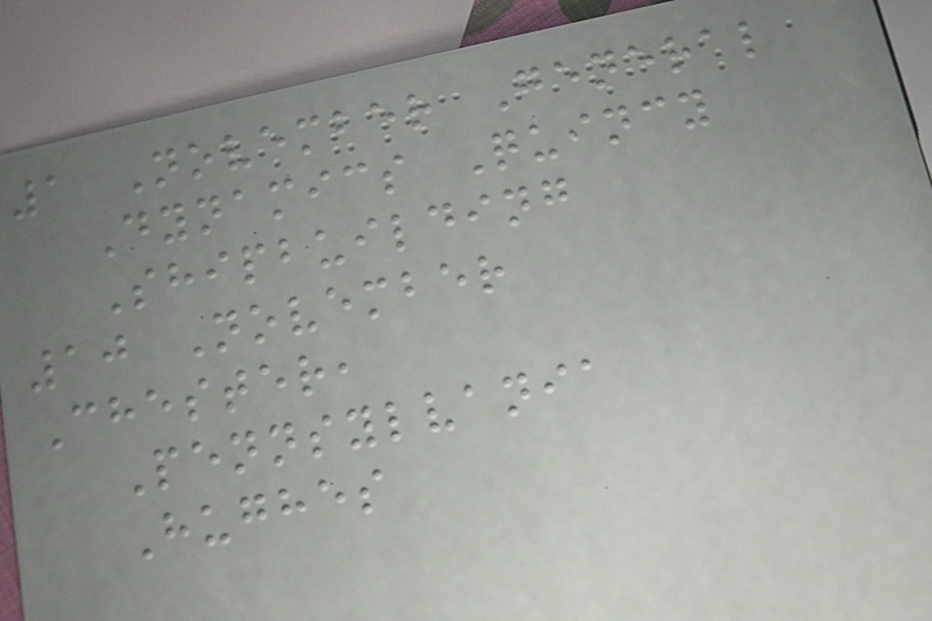1 November General
Dynamics Quincy
Shipbuilding
10 November
Chester,
Pennsylvania
Hughes
